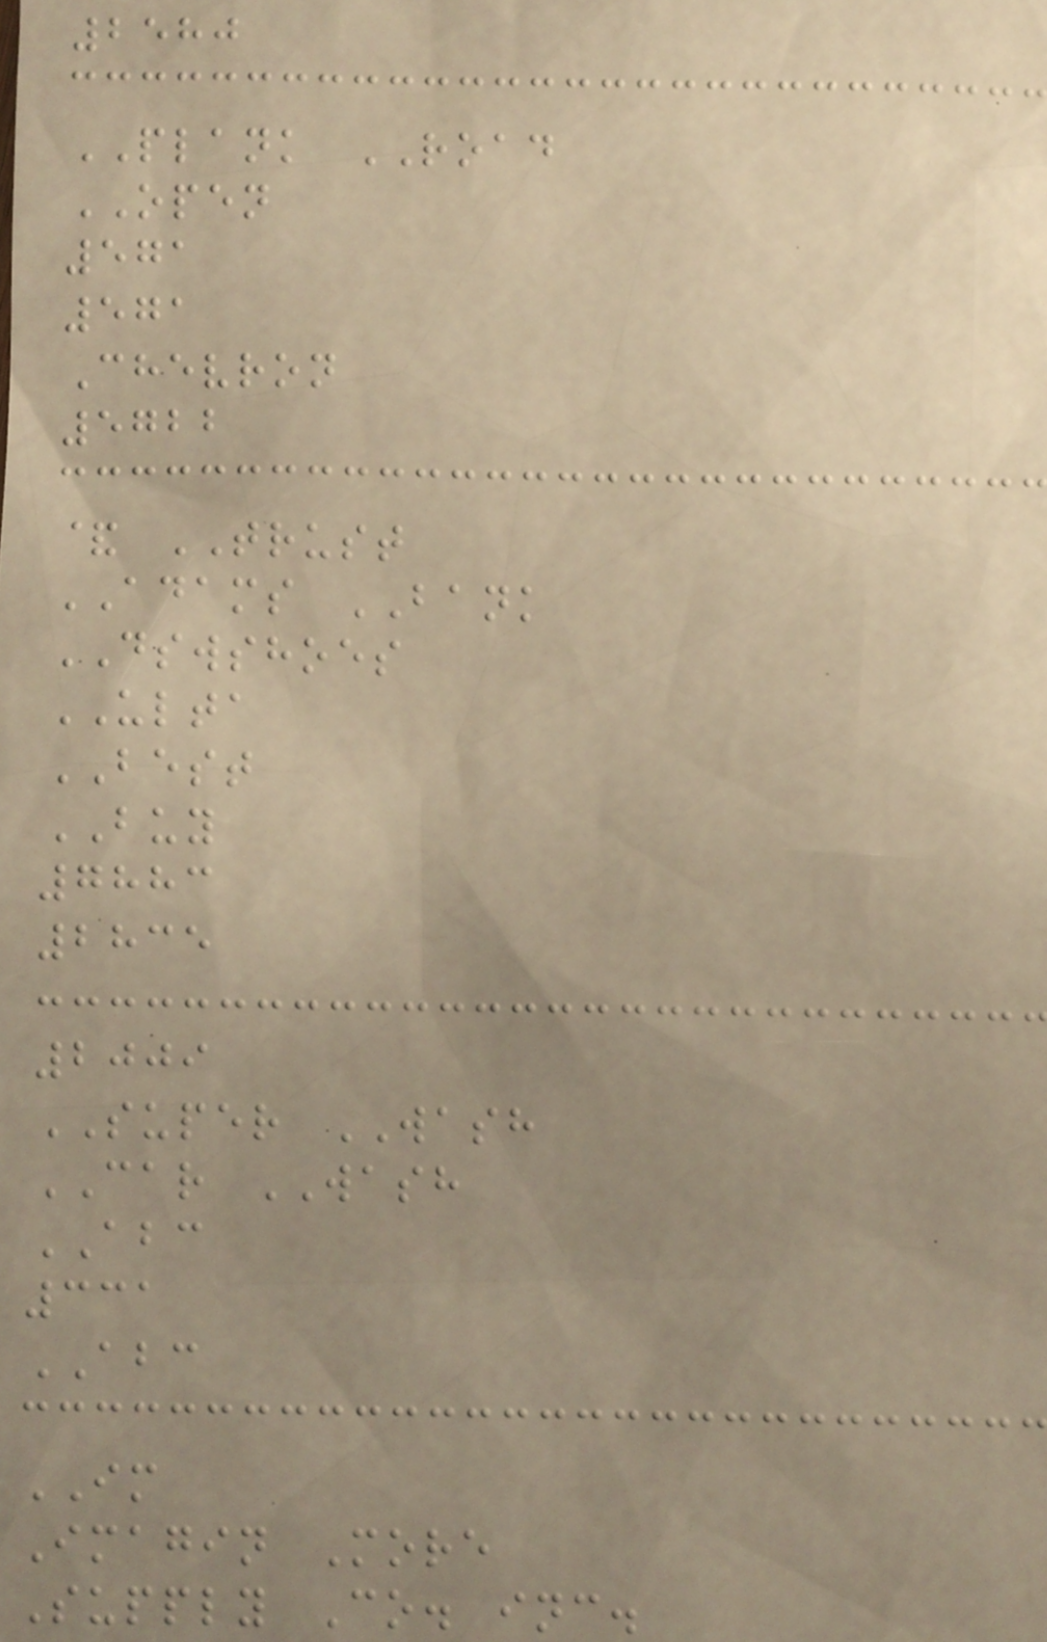2580
PLANK ROAD
OPEN
571
571
Chevron
5722
& TRUST
ADAMS BANK
DSWSHOES
ULTA
BEST
BUY
7883
2835
2009
SUPER WASH
CAR WASH
ABC
331
ABC
IM
Imagin More
Supply Co. inc.
